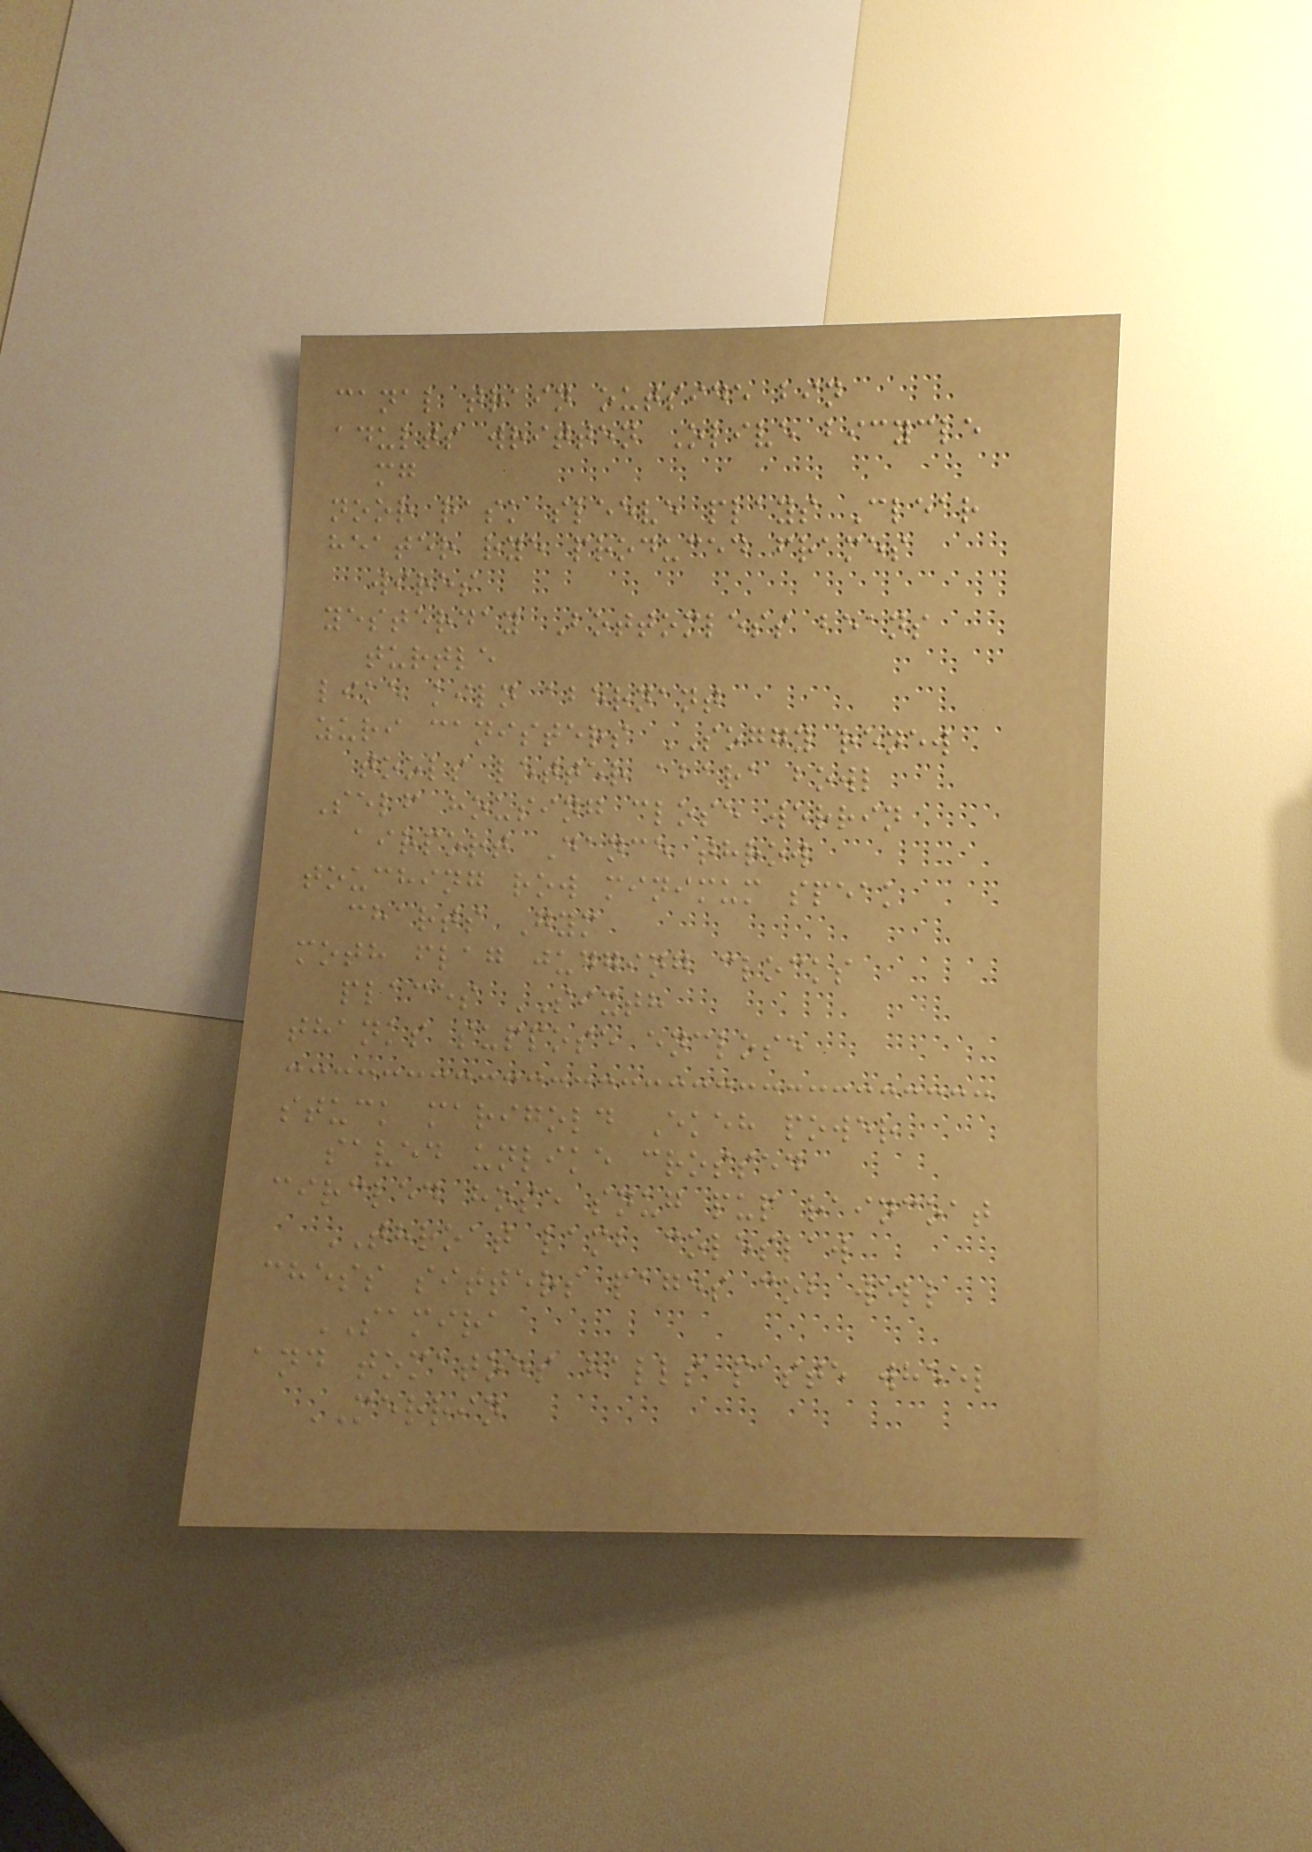canal train outside bin
adults written Olive bicycle
mg
noor rask sleeve plays Clear
heater rye produced frames
wires
yesterday Bottomless beans
turtle
like kiln abernant
zuri canisters SOGGY renew
tools letter abara bowl
Self housing close werrin
airport Dance throw
touching row minimum speak
charts Gym
moth flag judging clocks
places SIXTH
thanks suppose enclose
stuck marigold Ekeh power
saved unlike crossed
circled hose snug pup raincoat
THROAT lamb coleslaw
chess sitters pages cob well
SAMIRA
and tomatoes halls paste wheel
MERRIN
